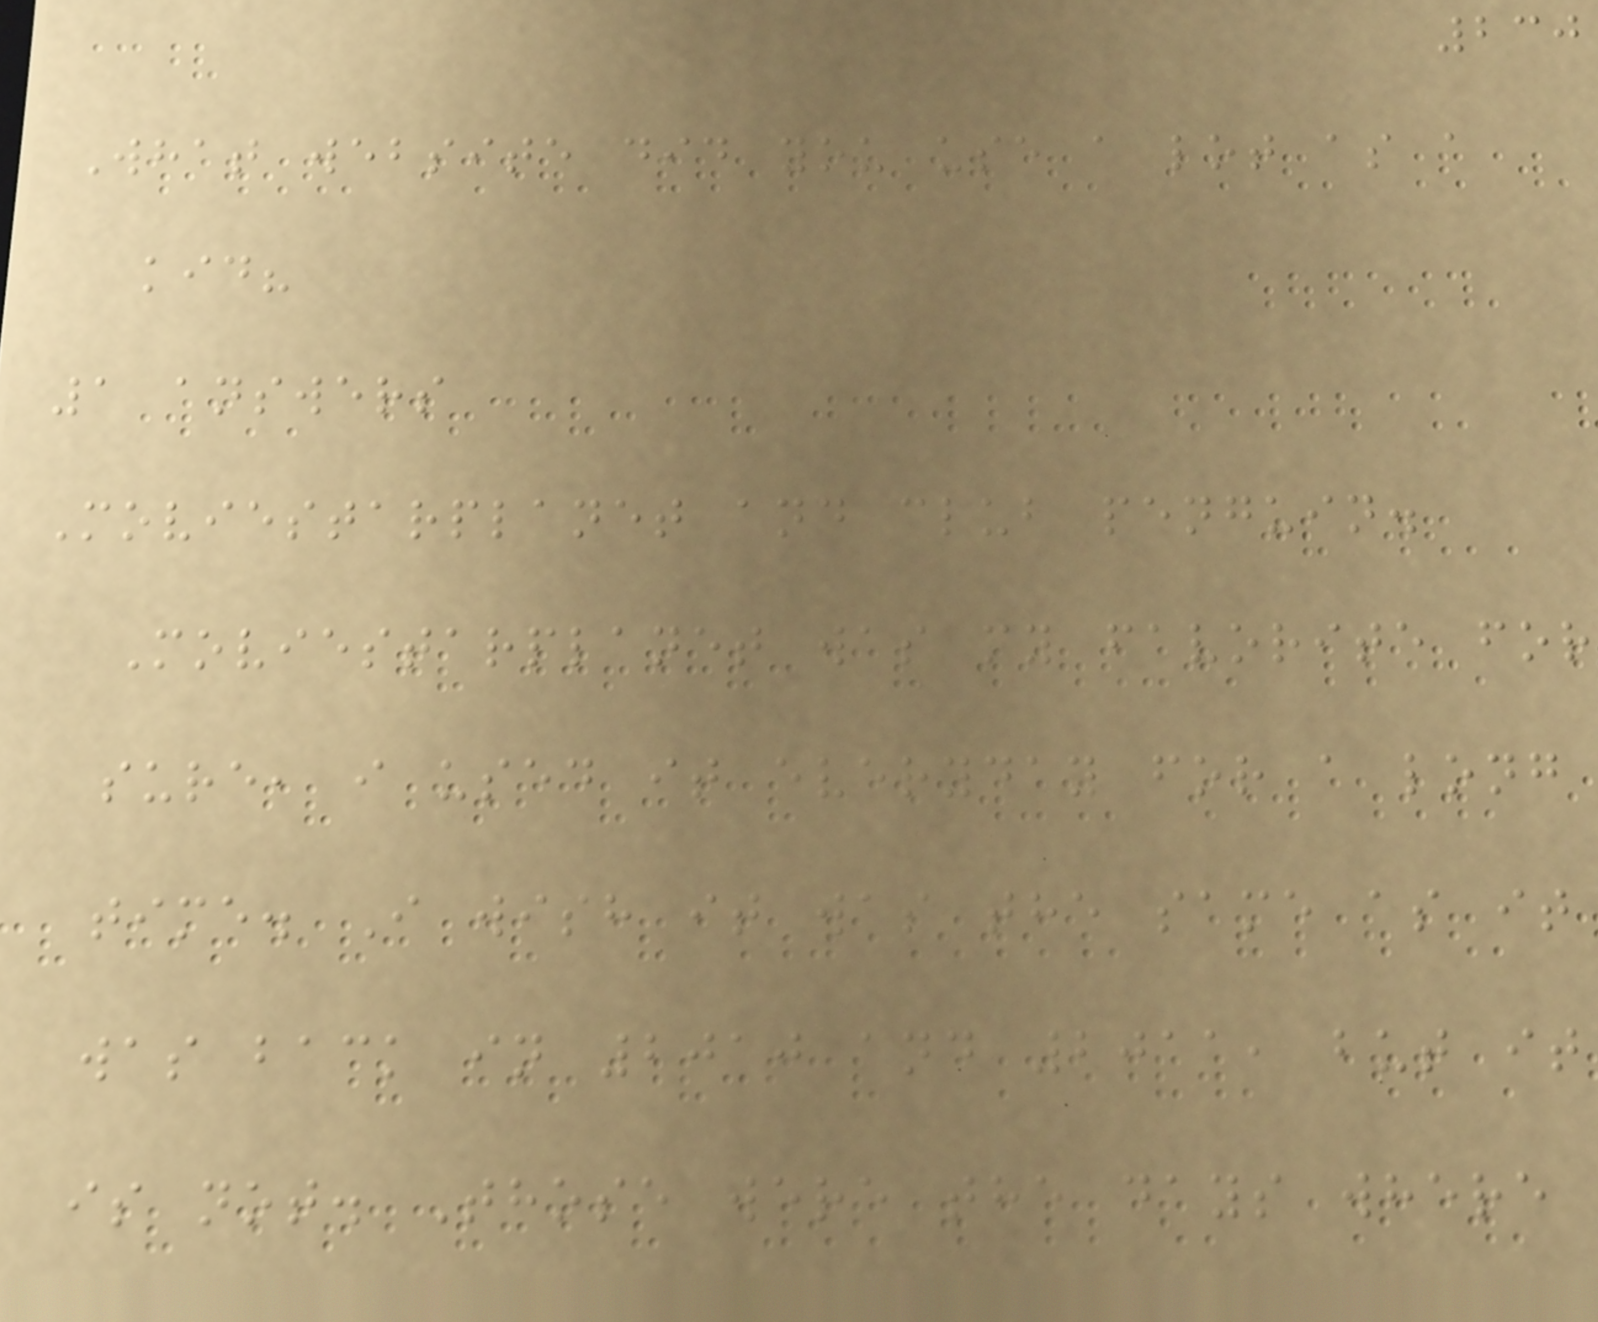230
What website did you use a lot as a
kid?
1 answers
Moviestarplanet and club penguin.
Moviestarplanet was my favorite for
sure, i used it everyday for a long
time. I wish it was the same as it
was back in 2010 and 2011, but it
is not. Those were the days where
